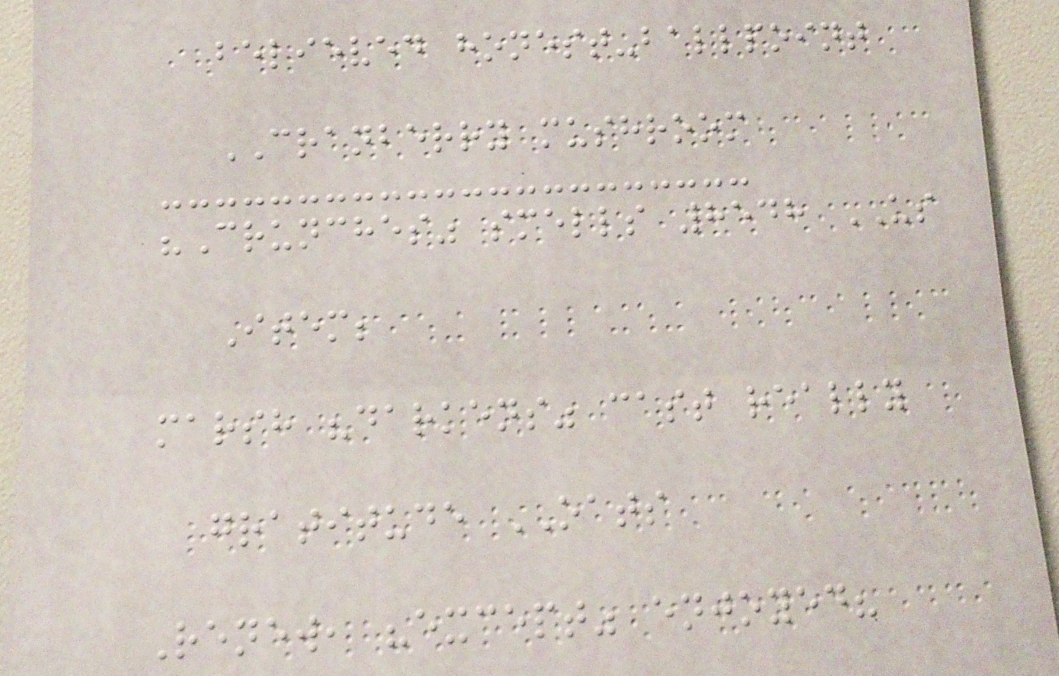believed honest-ballpoint
CRANBERRY mushroom
"Crunches" smells 8548 US
Item;
marsh "darkens" cast really
gratitude OATS
Renew, "except" enjoyed?
